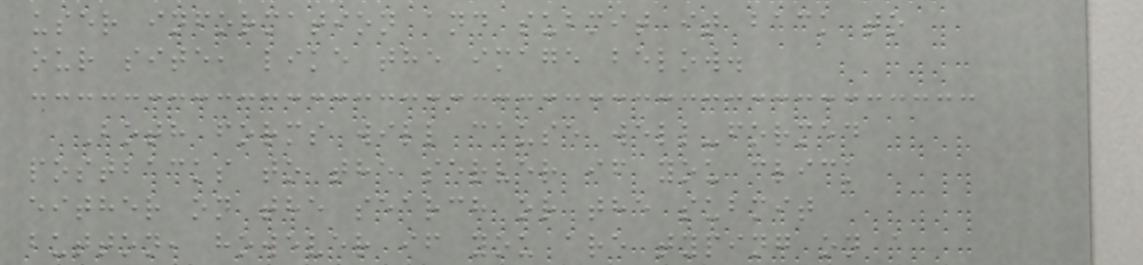user information and submit it back to
our site, like the image below.
Both forms will cause well-formed
postbacks to the server if you click
either on the search or the submit
button, however if you are typing on a
